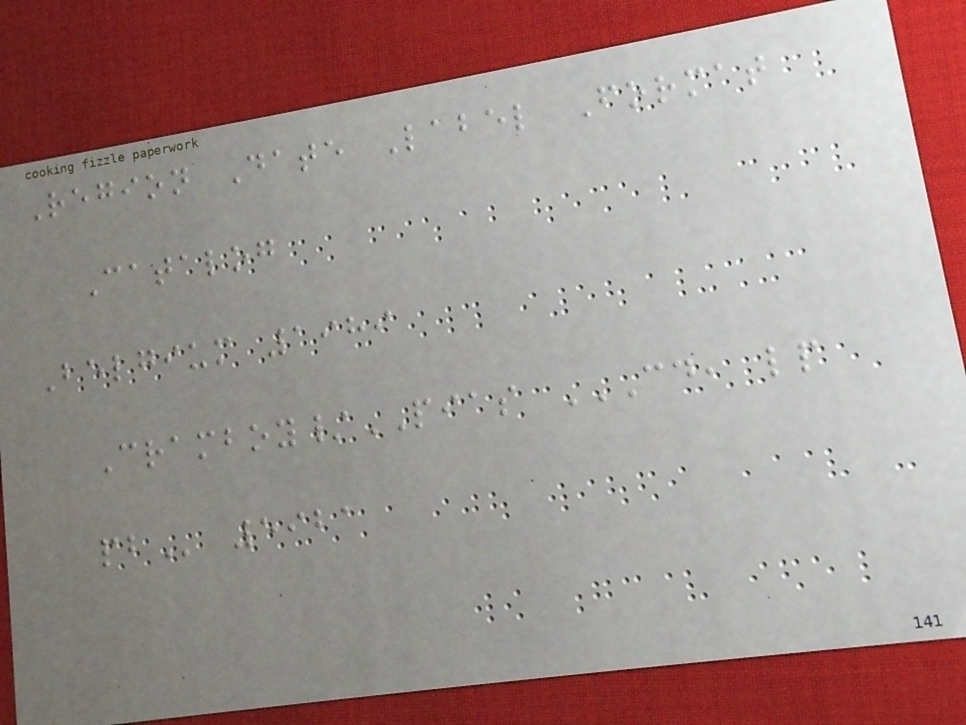Region Date Label Format
Catalog
Belgium 1989
Cramboy/PIAS CD, LP
PB 5921
